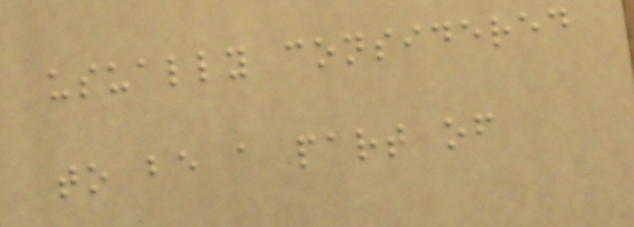usually considered
to be a part of
